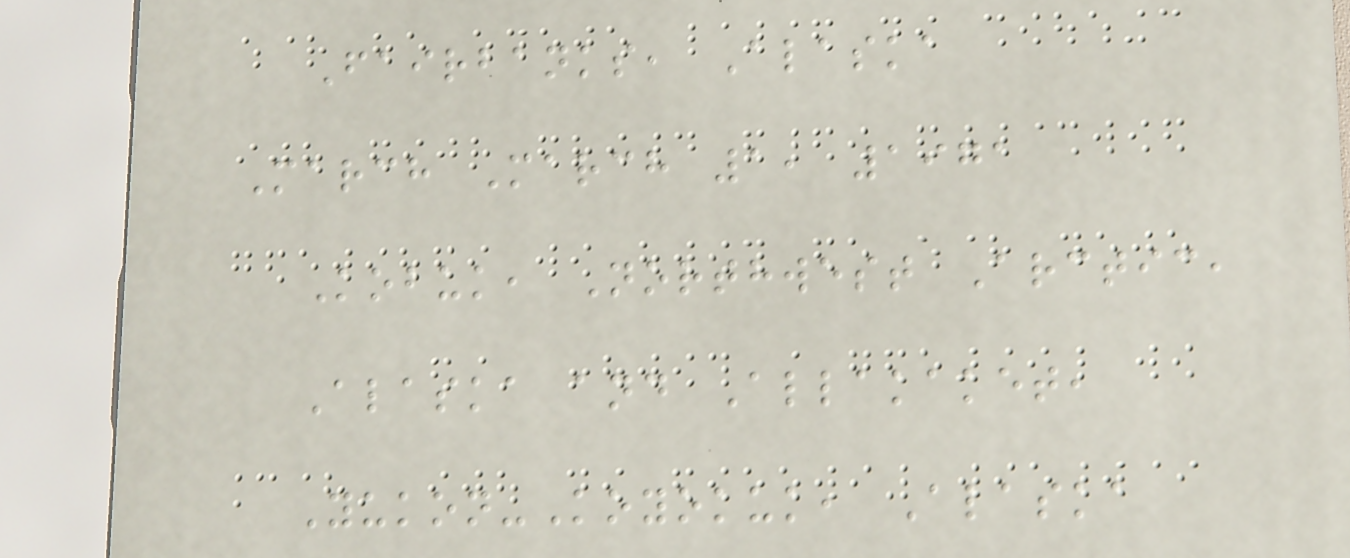Fairbanks, Alaska
March March 1, 1971
Kobuk, Northwest Arctic,
Alaska and Allakaket,
Yukon-Koyokuk, Alaska
